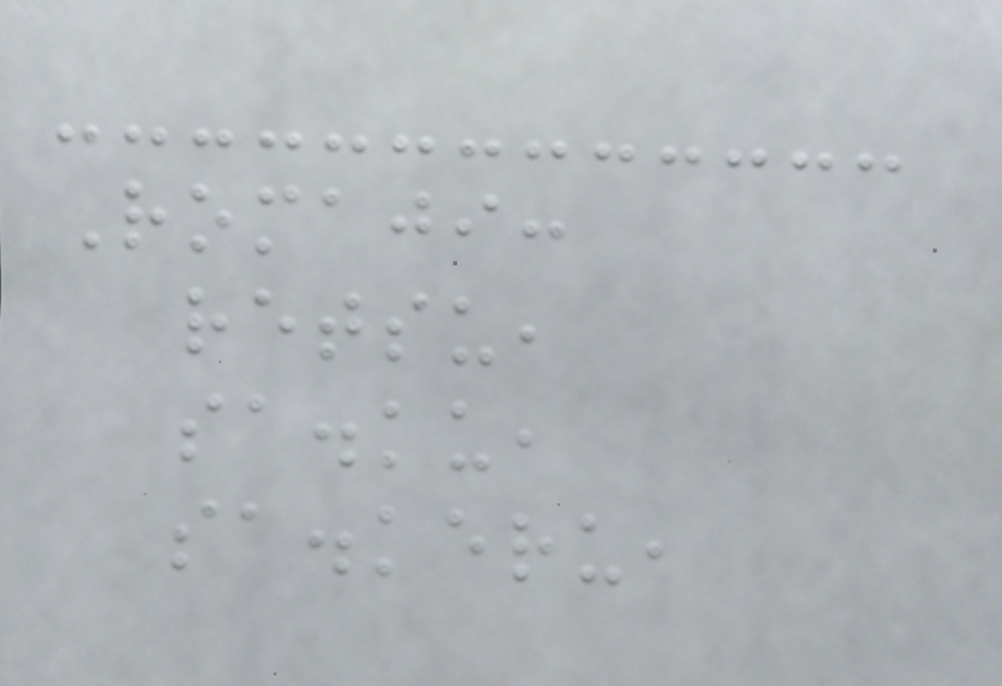Romaji:
retsu,
sa.ku,
sa.keru,
